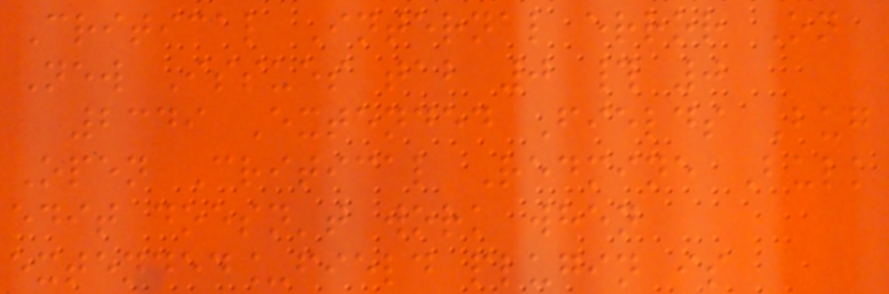Critical Internal error On
New Issues tab 0 # 0
2349 Extended Fields Bug
Open Critical Redmine Bulk
edit doesn't work when
extended_field plugin is
